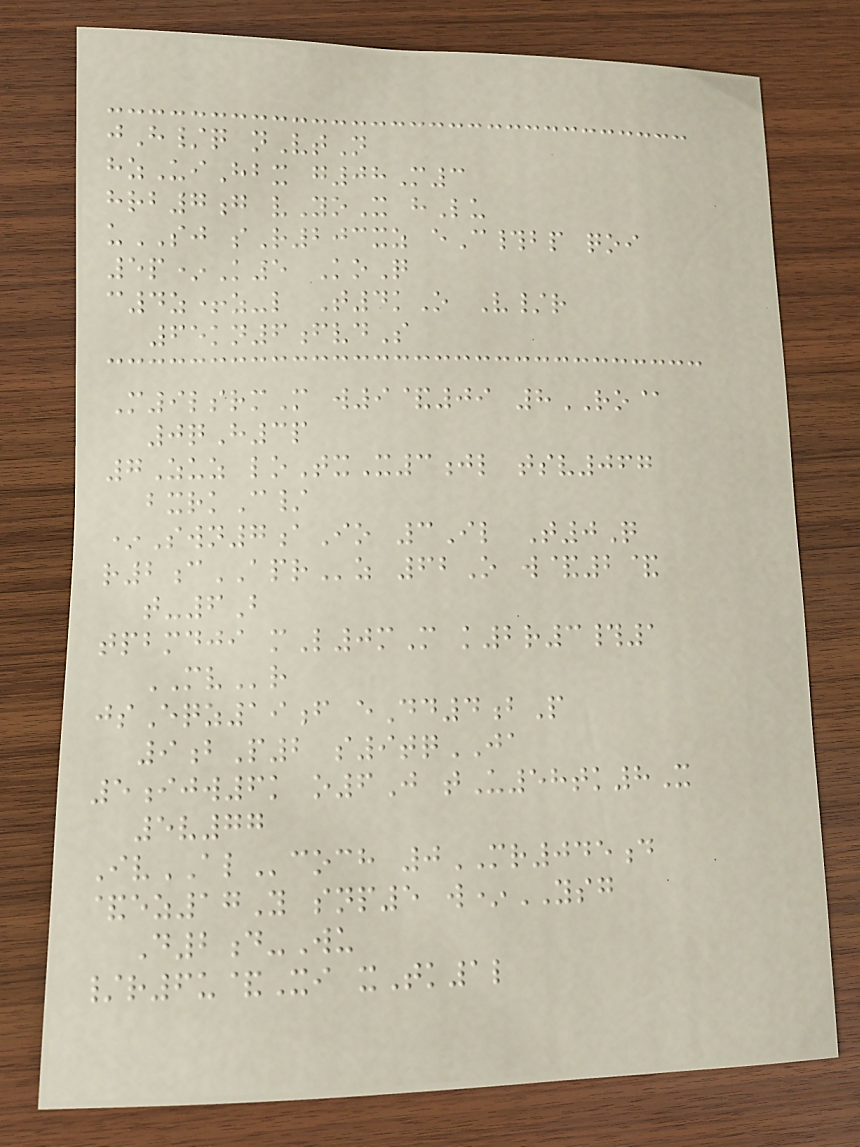jH/q nVtN
hzUiHbx g08M3
hrb7g vYoX hLu
uSJ sR203xz eC#bp qoi
5p*K5 KoQ
c4z+z-l T4kO V/r
65kn6fvdS
M9lsrmM w9&09 8RO@
0qH3p
7Zuz loTxX3jl tsv067
bxrkC/
*Swn7aIo 3Il T0Q
r2cAPRz 62O w&2&
t-6B
tpbmdji mL0mM k2r3#1
MVr
jsEqz19f eDd4bP
9bP2 s9tqJA
5ijw6k o6J tU58tk8X
5v77
IvALcoch 0MR045d
&ez17Y snp5 w*YSG
D2d-Wu
/r6u&Xi xTk1l
